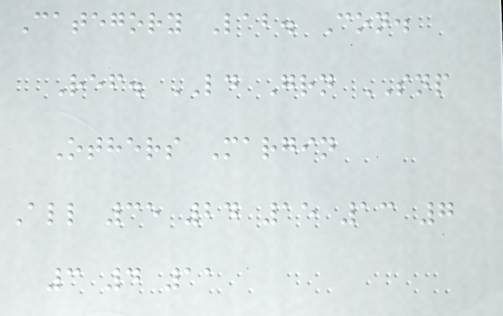Category Lab. Con.
Ref. LD Grn SNP
Others Margin
All 35 24 15 13 7
3 4 11
